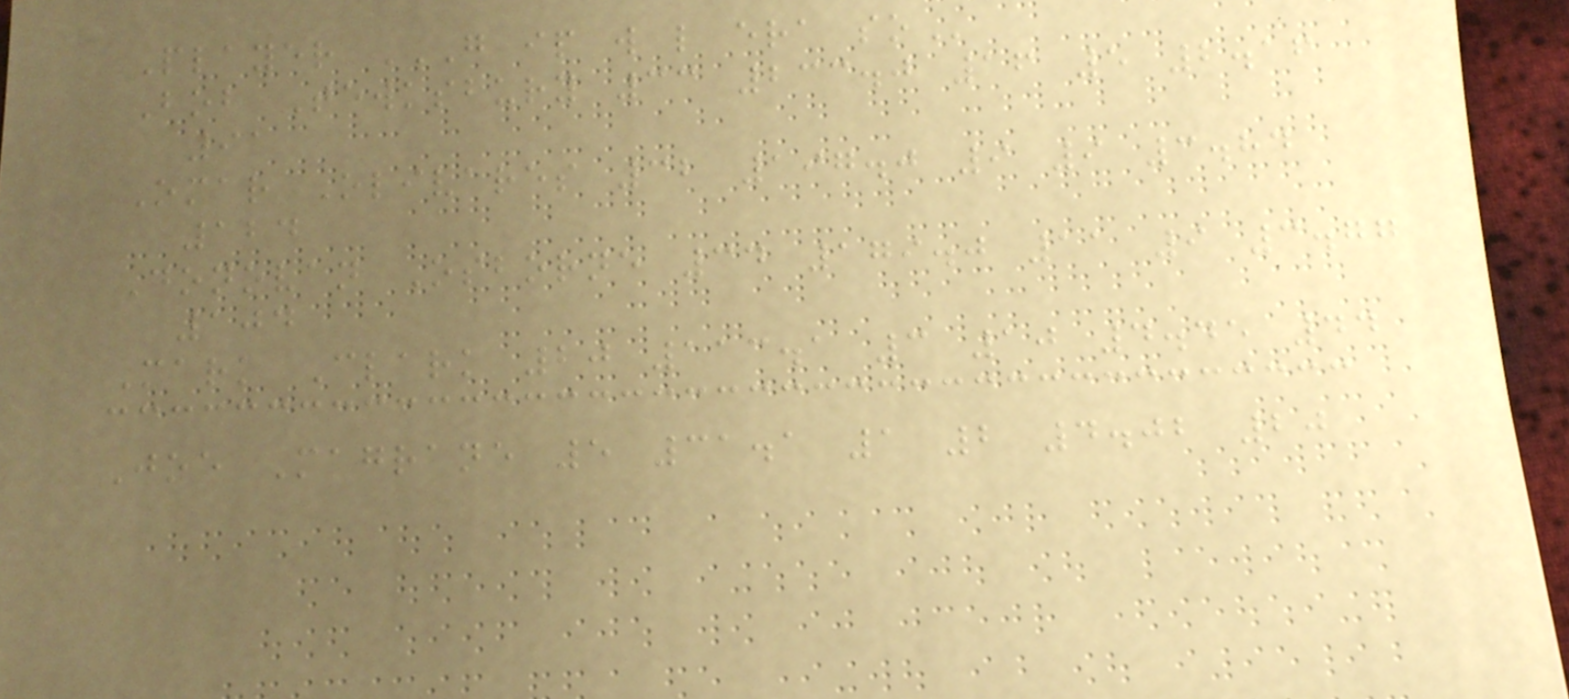Player G IP W L ERA SO
Bob Tewksbury 33 233.0 16 5 2.16
91
Omar Olivares 32 197.0 9 9 3.84
124
Donovan Osborne 34 179.0 11 9 3.77
104
Mark Clark 20 113.1 3 10 4.45 44
Joe Magrane 5 31.1 1 2 4.02 20
